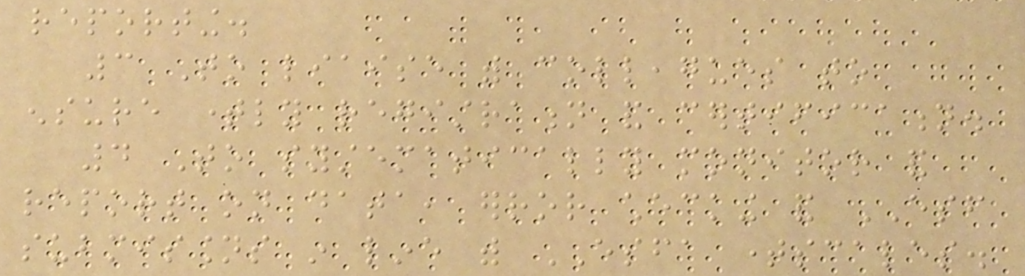reporting.
3 To liaise with colleagues to
ensure timely registration and certification.
4 To systematically monitor and
report on data, error checking and ESF
submissions in line with ESFA timescales.
